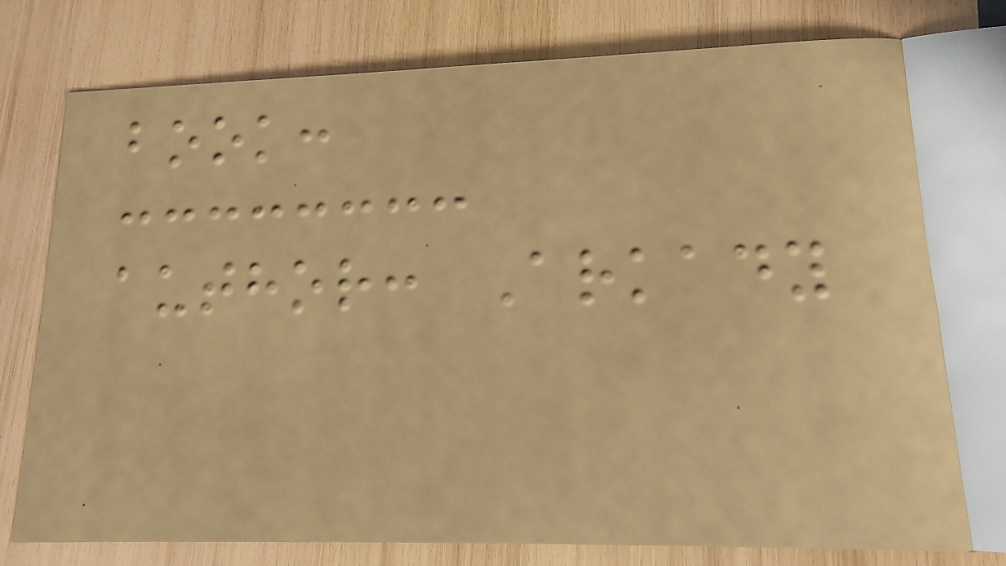book:
author: Arkady
